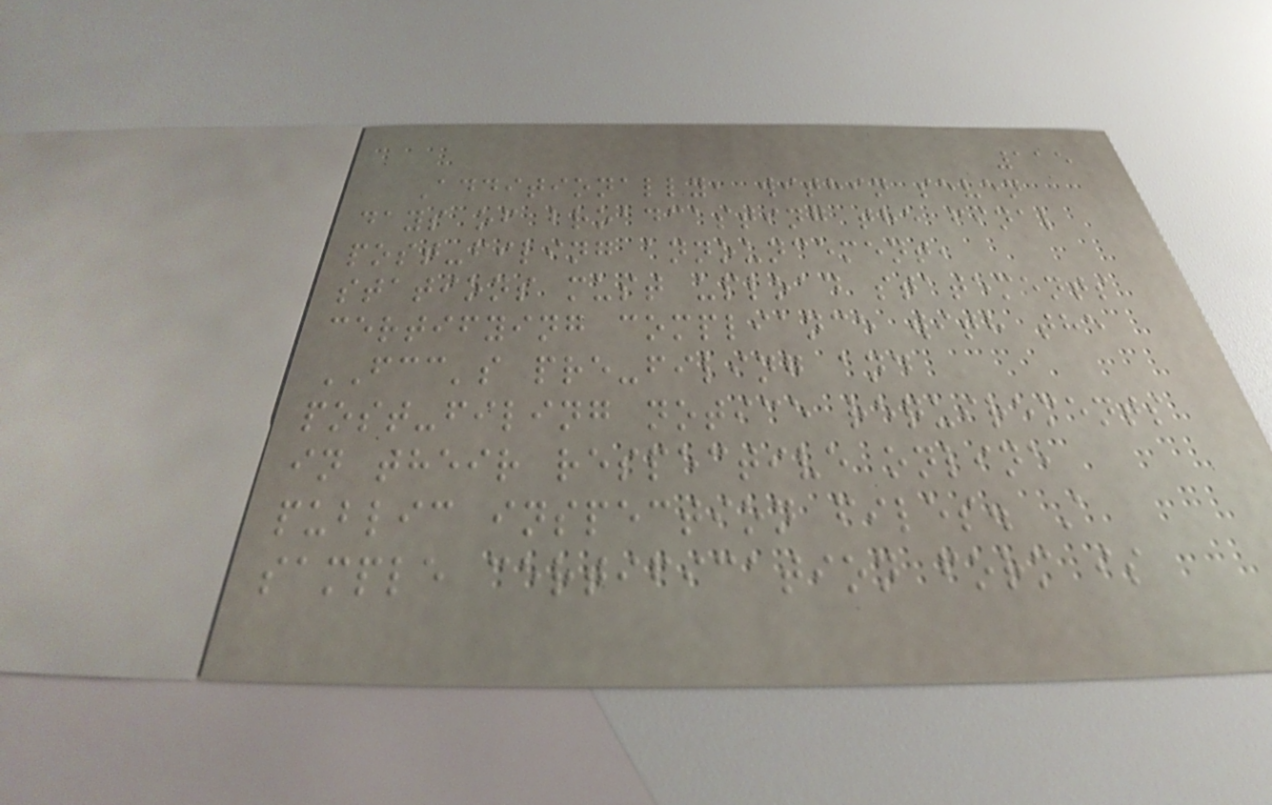115
Additionally, within seven
days of broadcasting the final
post-filing announcement,
stations must upload statements
certifying compliance with the
FCC's pre-filing and
post-filing notice requirements
in their respective online
public inspection files. A
sample certification form is
